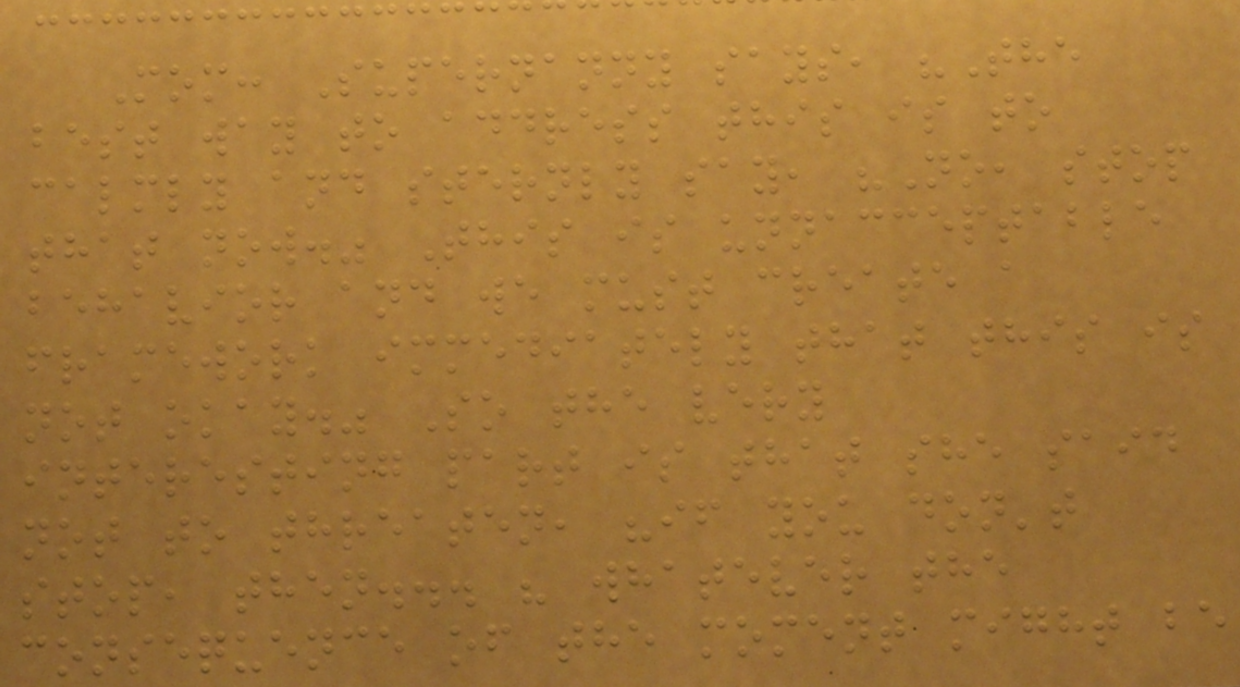Mom: Supernanny says, "The
best way to address this is to
calmly and sternly say, "No, stop
that now." This is unnacceptable
behavior and we must create a
framework immediately that this is
not okay." So the very
interesting part is that she said
not to threaten, "if you don't
stop, then... " whatever the
consequence of the moment might be
